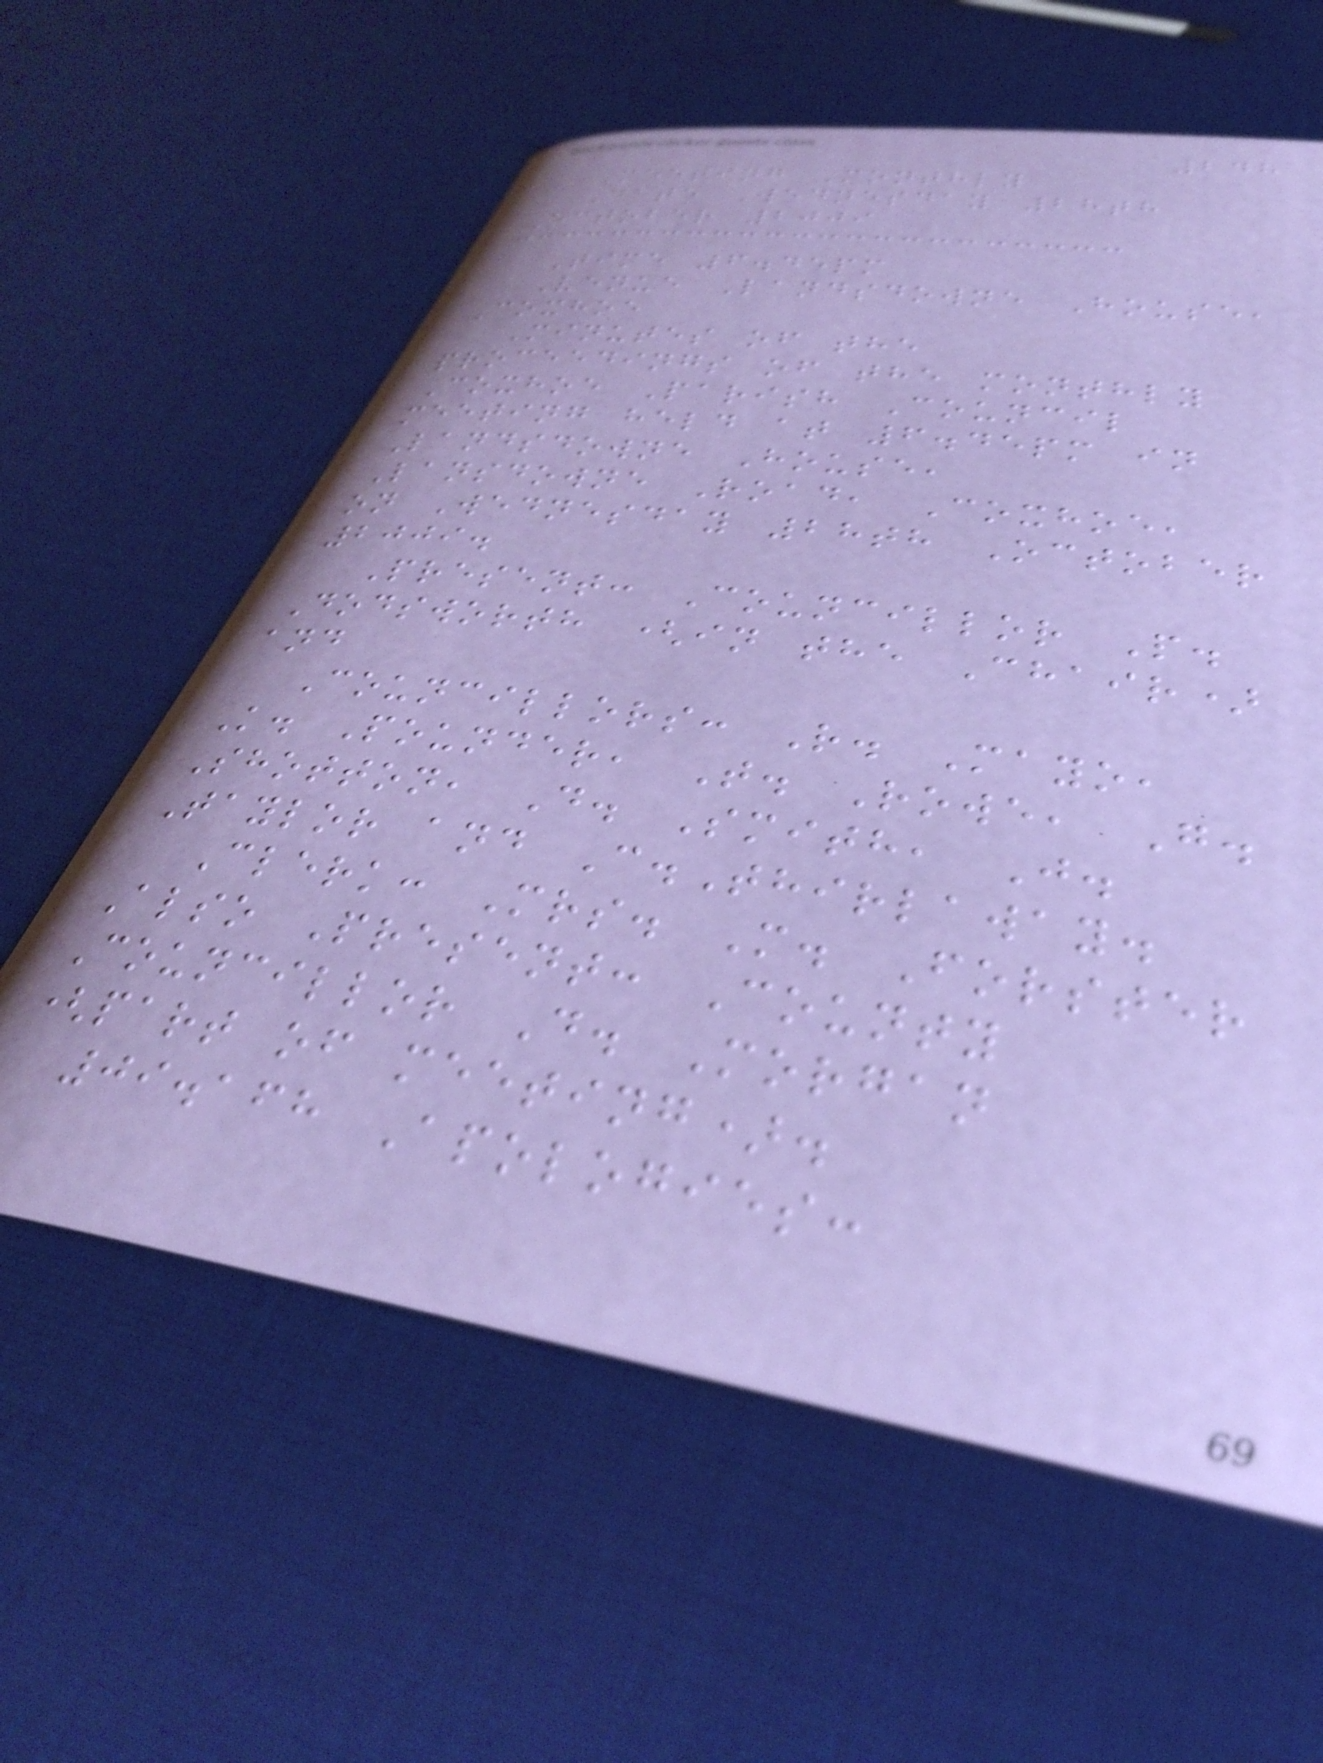248
Meeting Monthly
Date Wednesday 28th
October 2009
Time 6.45pm
Venue Landsdowne House,
Coxhoe
Minutes of the
proceedings of the monthly
Coxhoe Parish Council
meeting held at 6.45pm in
Landsdowne House,
Lansdowne Road, Coxhoe,
on Wednesday 28th October
2009.
Present: Councillor P.
Dodsworth (in the Chair)
and
Councillors: R. Mayo,
K. Pounder, T. Rowe, G.
Shotton, D. Smith, J.
Taylor and C.Thirlaway.
Clerk: Mrs. M. Forster
Also Present: County
Councillor D. Morgan
(part of meeting).
09.168 Apologies:
